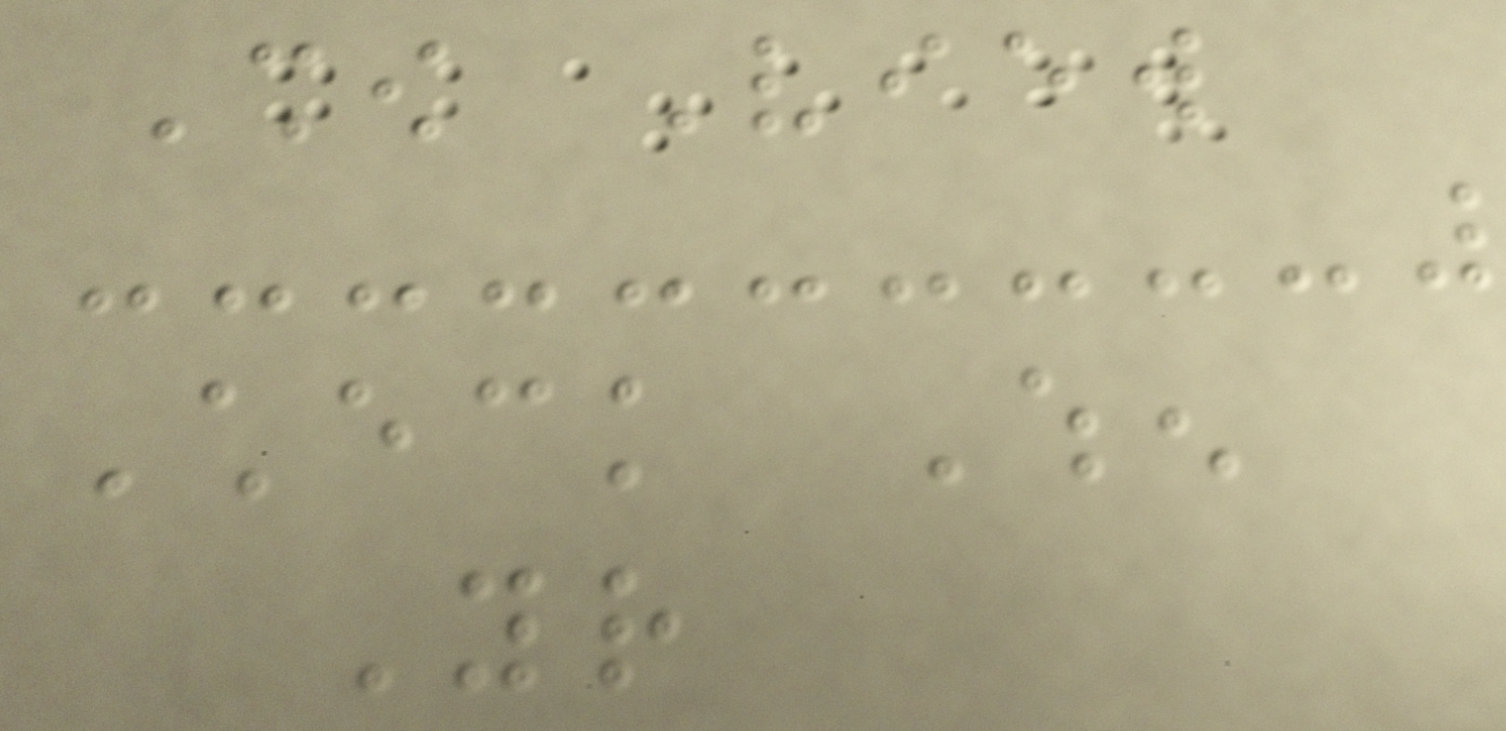Show View
Check When
Your
